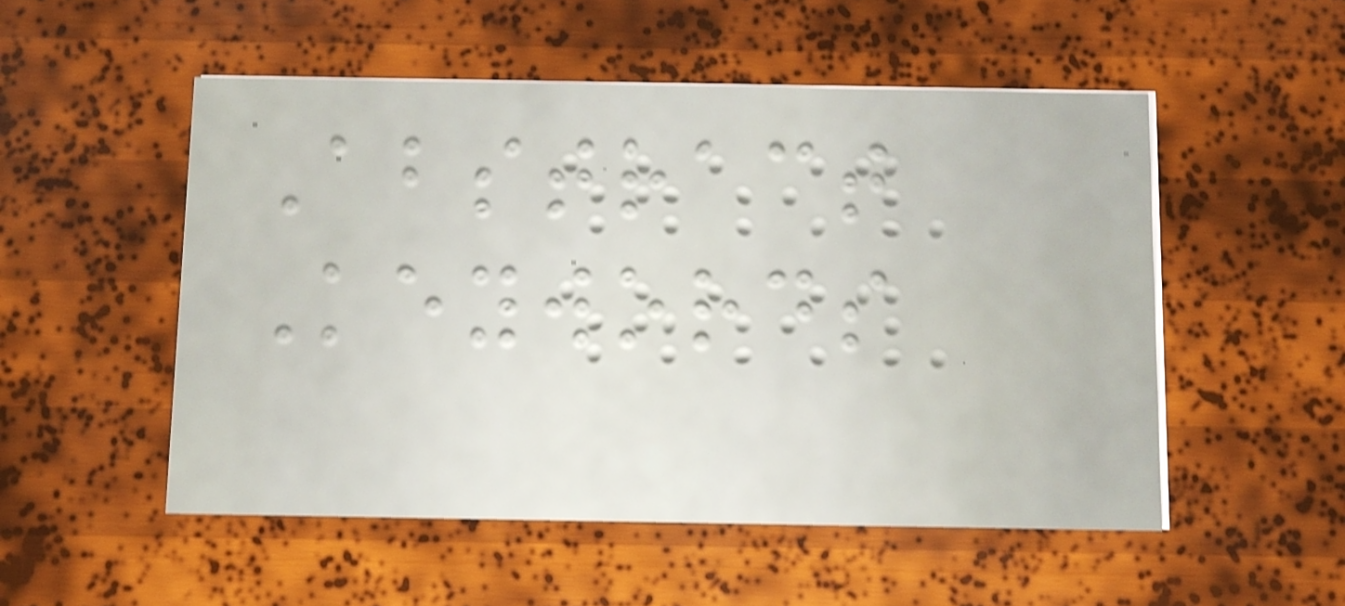Abstract
Keywords
